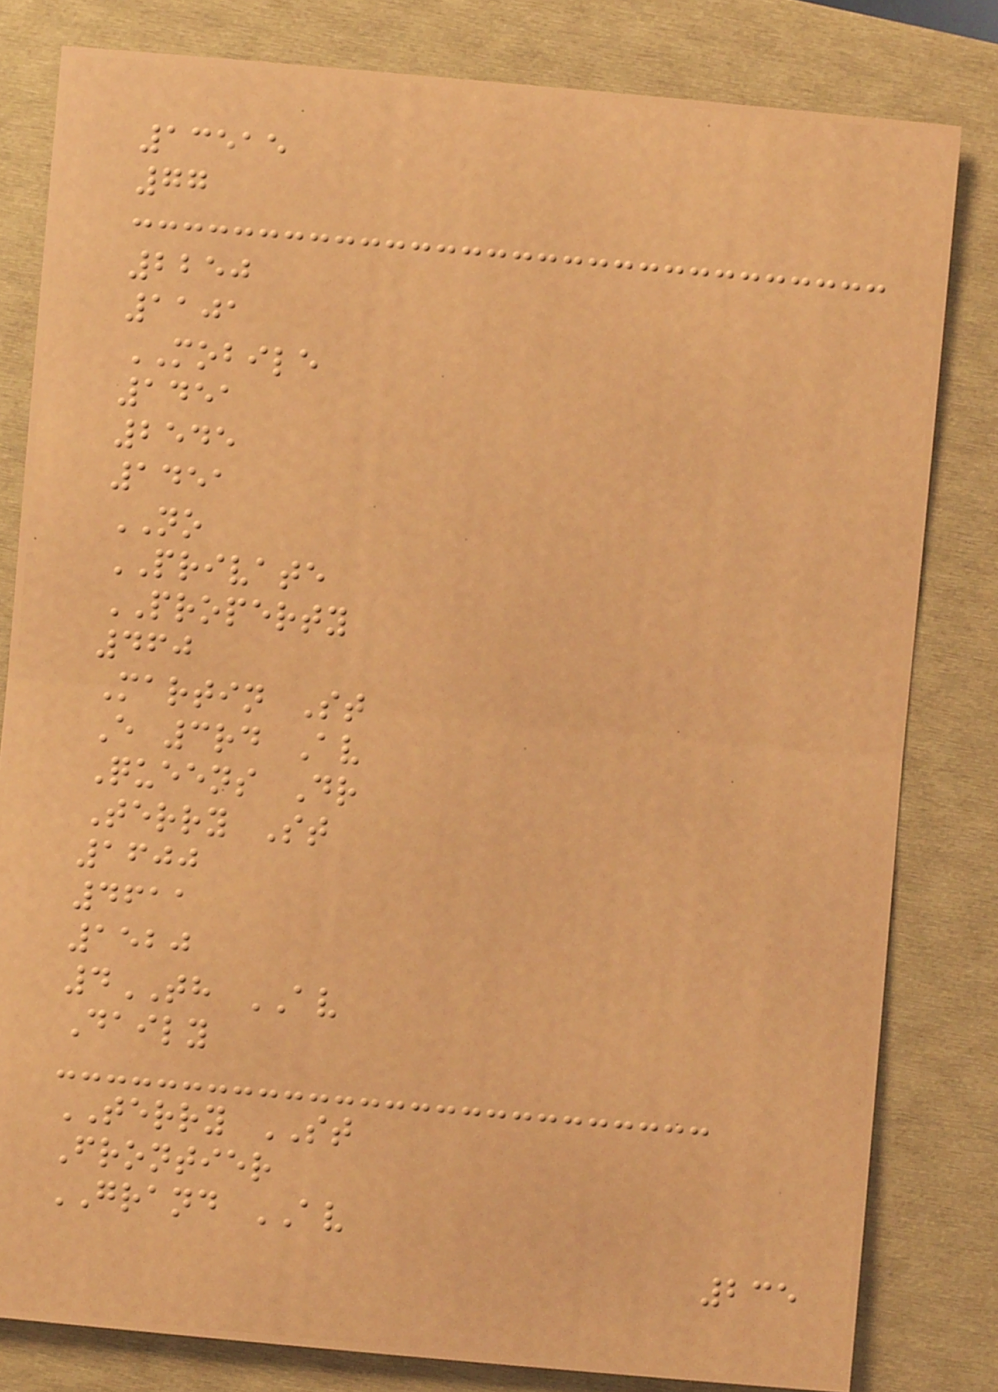13515
77
2250
1101
MOBILE
1451
2545
1451
NO
PRIVATE
PROPERTY
460
Martin St
E 3rd Av
Queens Dr
Terry St
1600
4611
1520
4TH AV
Daily
TERRY ST
Frontier
GRAND AV
235
